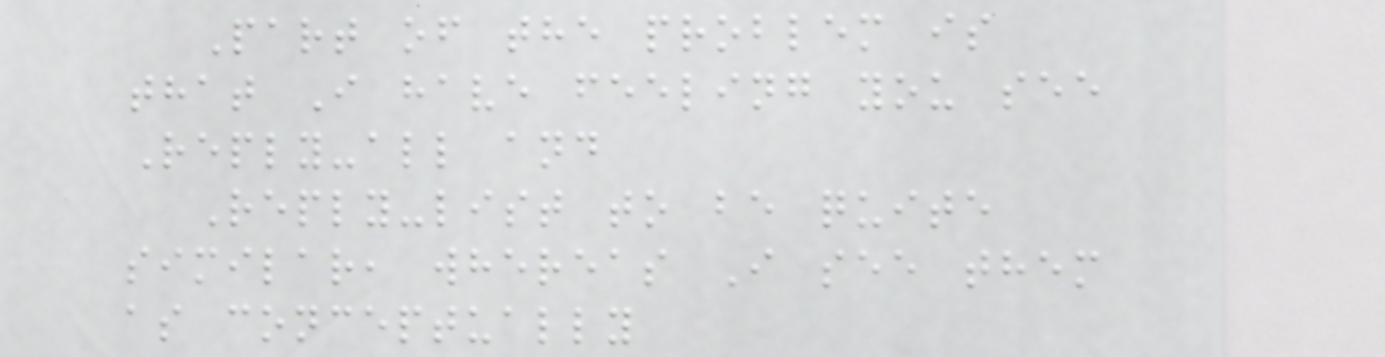Part of the problem is
that I have feeling you see
Reply-all and
Reply-list to be quite
similar, whereas I see them
as conceptually
